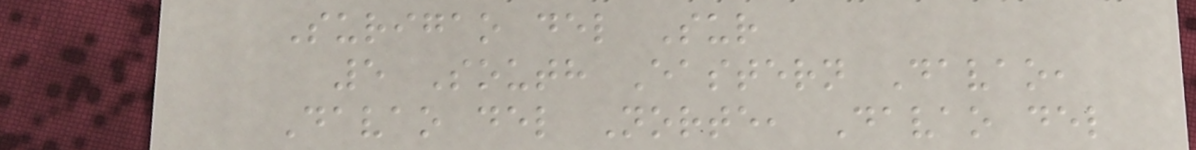Surigao del Sur
5 South Eastern Davao,
Davao del Norte, Davao del
